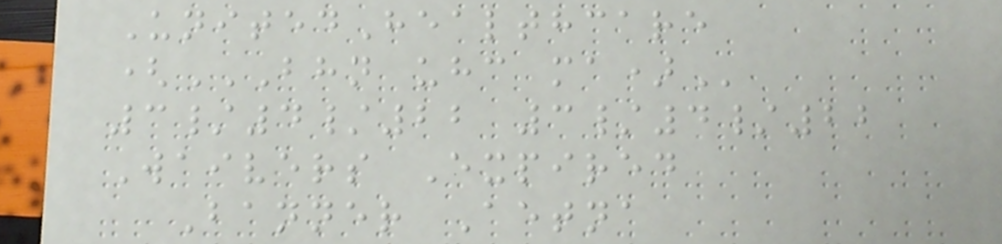UnitedHealthcare
(BHN UHC MA)
3/4/22 3/4/22
Waivers Expired
Banner Aetna
